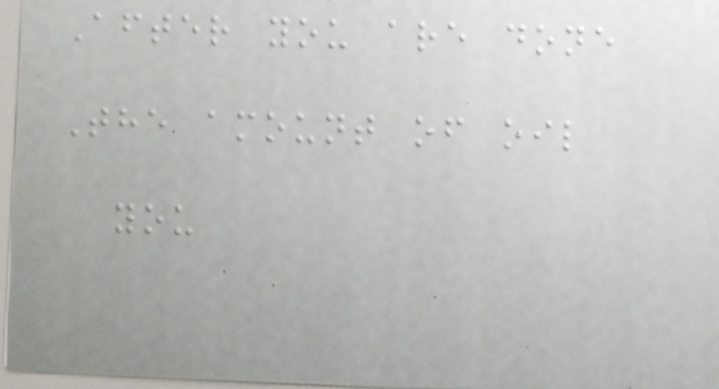After you are done
The amount of oil
you
